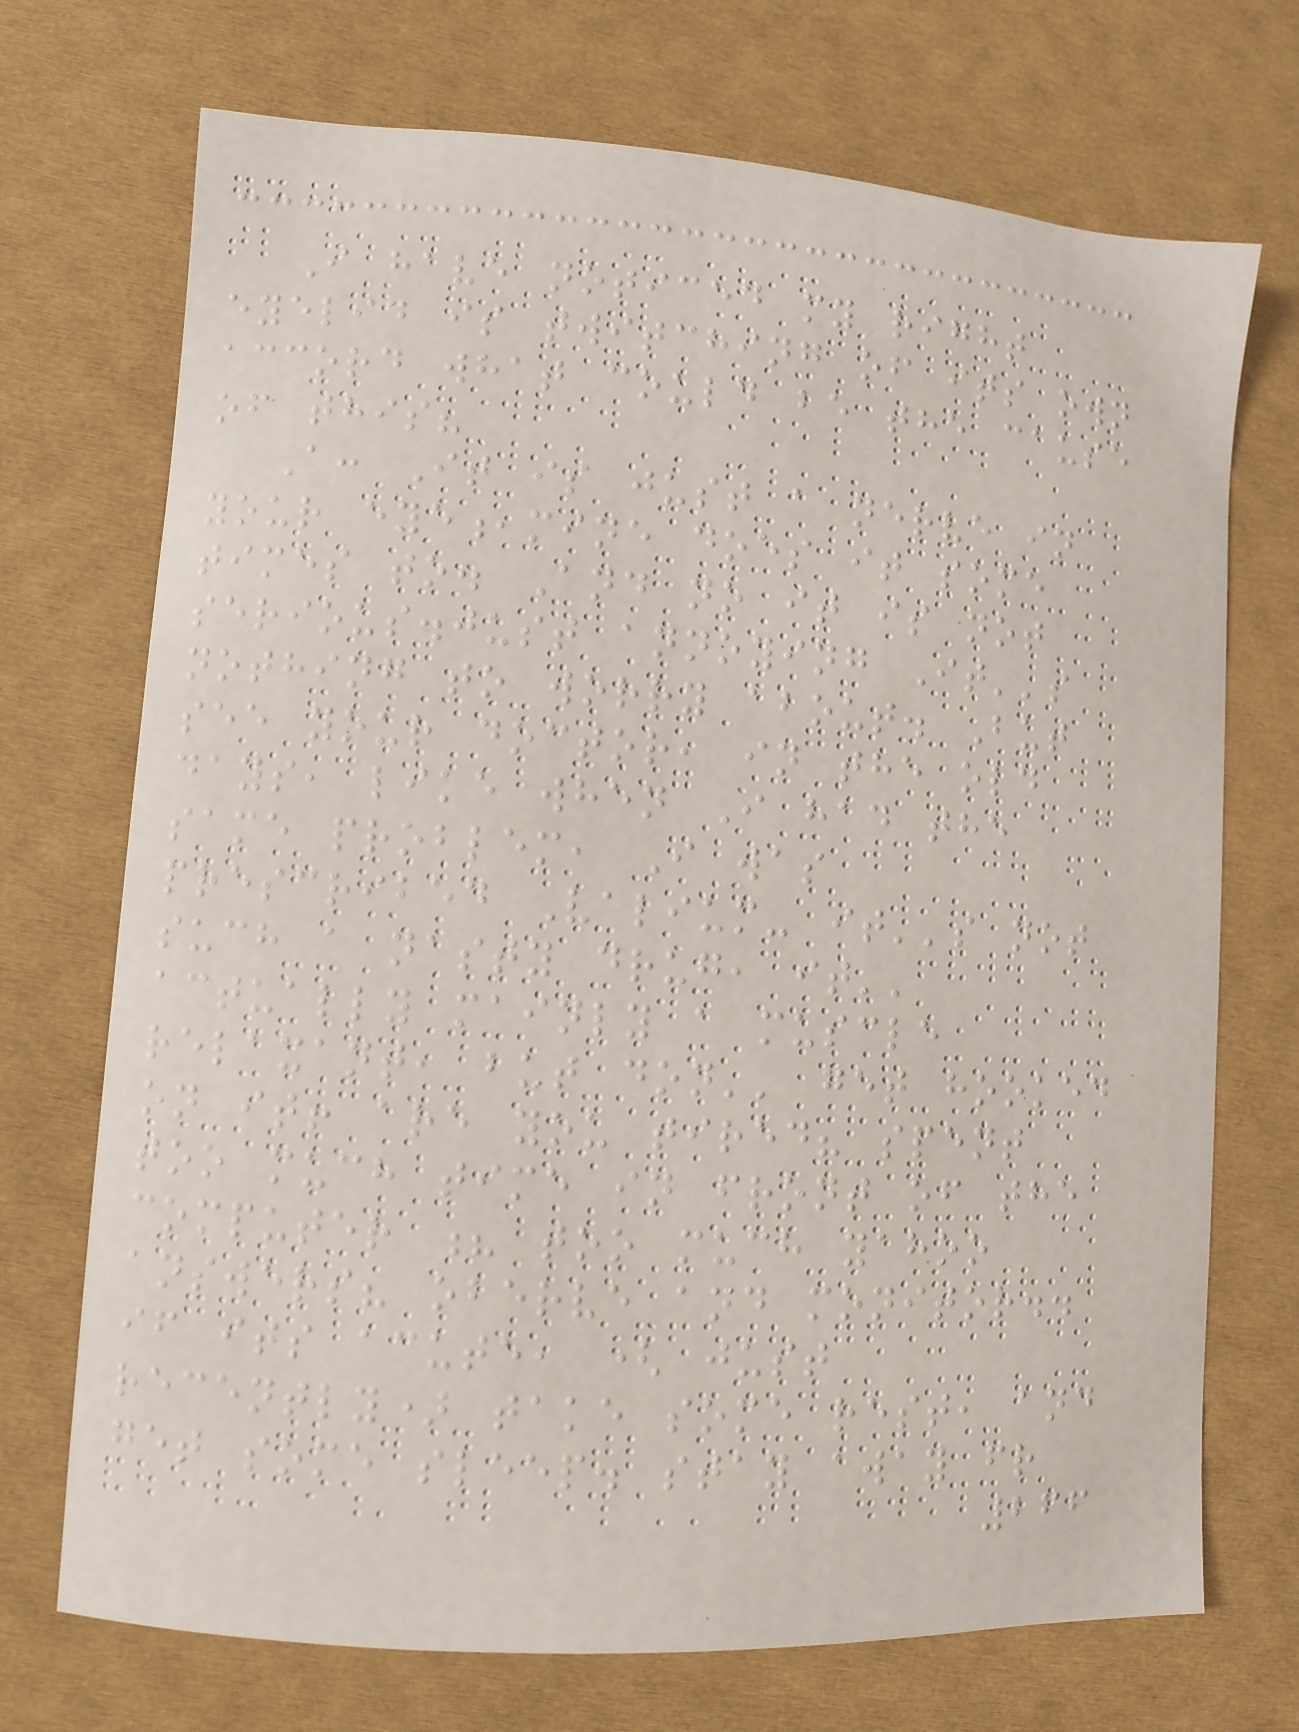I have noticed my right
eyelid is twitching of its own
accord what could be the cause
of this?
A: It is just a nerve in
your eye,mine does it some
times to. And no it is not
serious.just annoying It''s
nothing to worry about. But
see your doctor, in the old
days, like when I had the
same problem, I was
prescribed Valium- it''s not
such a nasty drug, it''
actually mainly a muscle
relaxant, but don'' get hooked
on it! are you tired? spent
too much time in front of the
computer ? too much yahoo
answers? oberve and monitor..
if its acute, ( just
recently) take some rest, and
get some sleep. stay away fr
266
